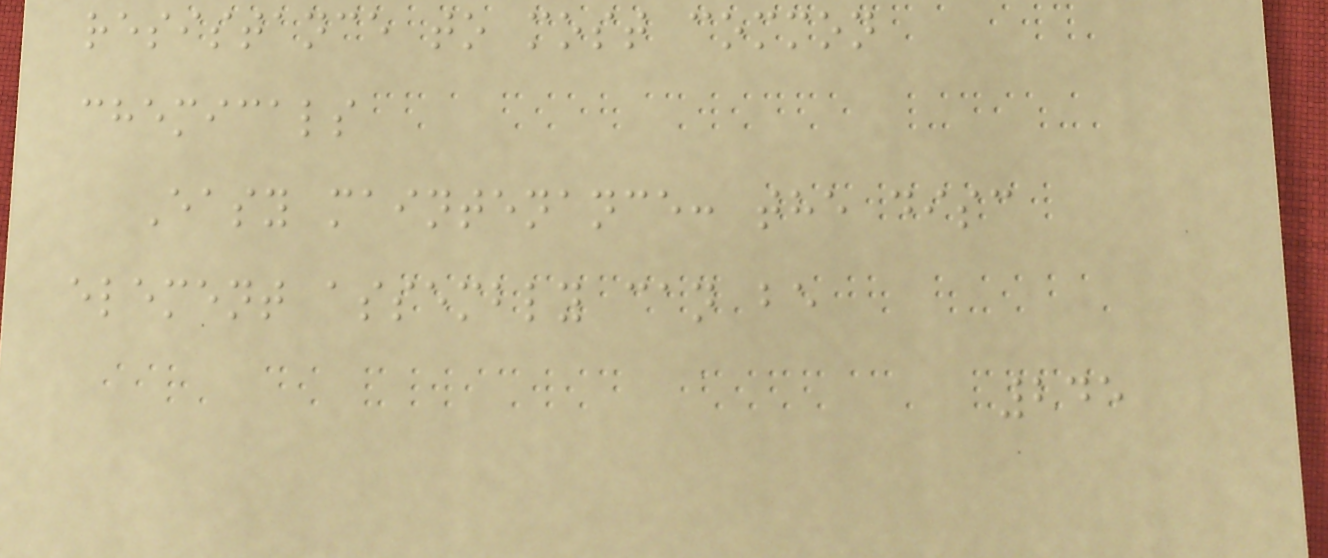resistance to most common
chemicals
Easy maintenance: the disc
element assembly can be
245
